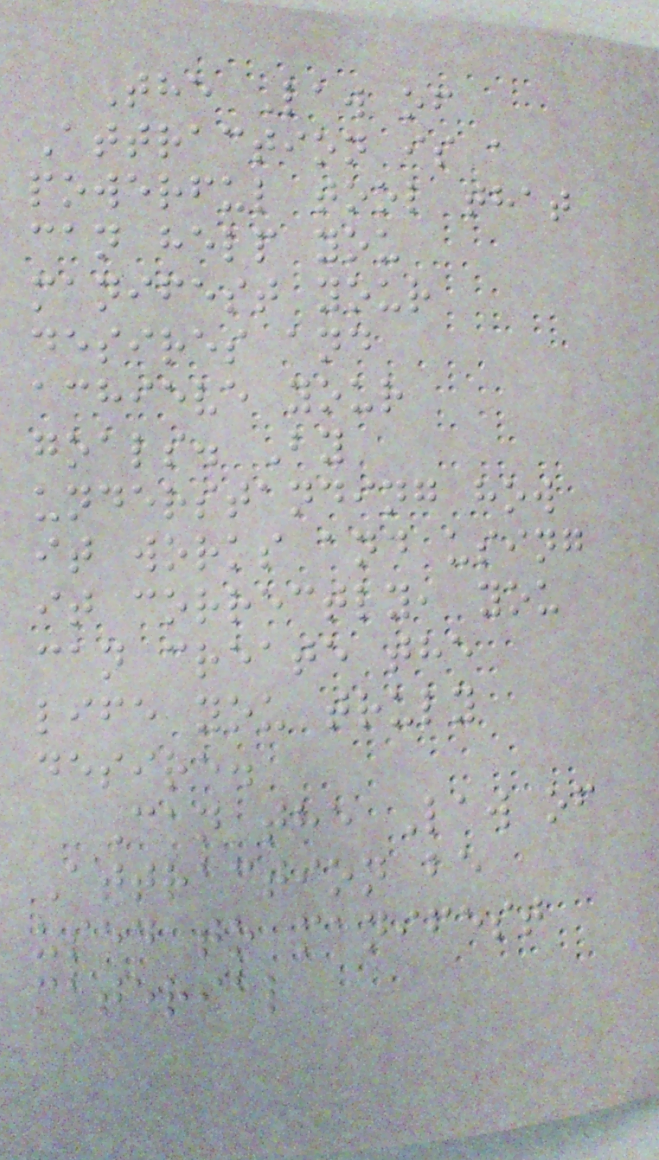The Law of
Attraction is a
powerful tool that
can help you
manifest your
desires and
achieve your
goals. By
understanding how
it works and using
it correctly, you
can create the
life you truly
desire.
Can the Law of
Attraction be
used to manifest
material
